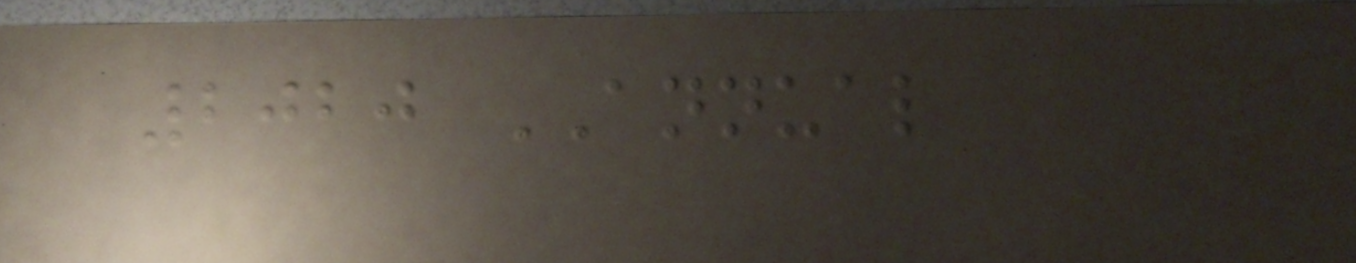2020 ANNUAL
